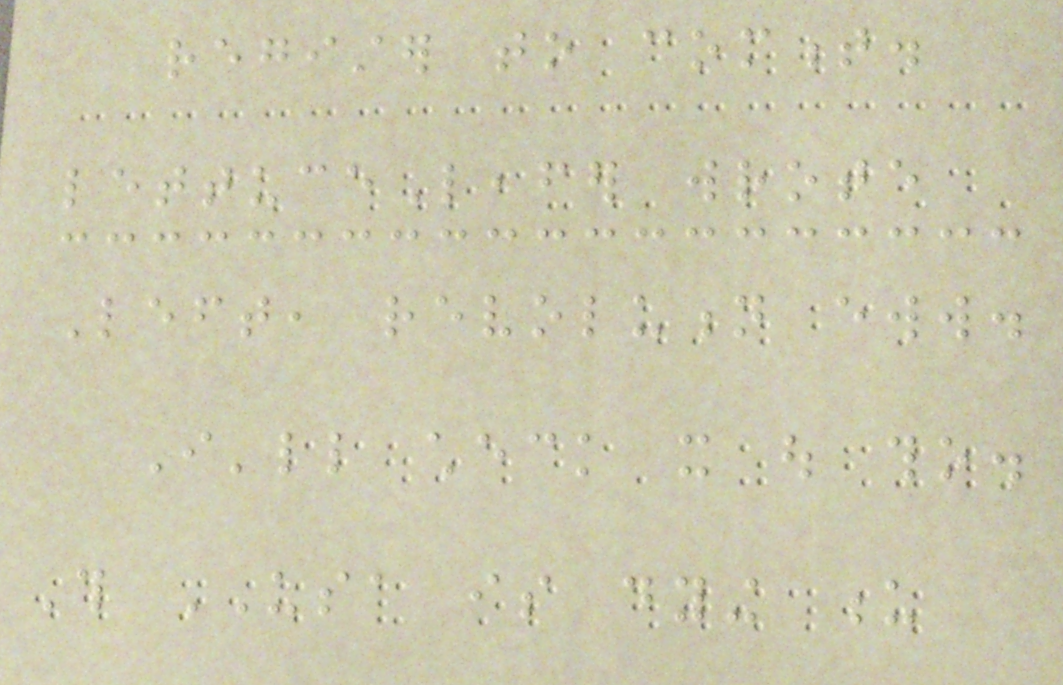register to comment.
lettuceLeafer wrote
Left, revolution eww.
I'll check it out tho.
This USA is dying u
